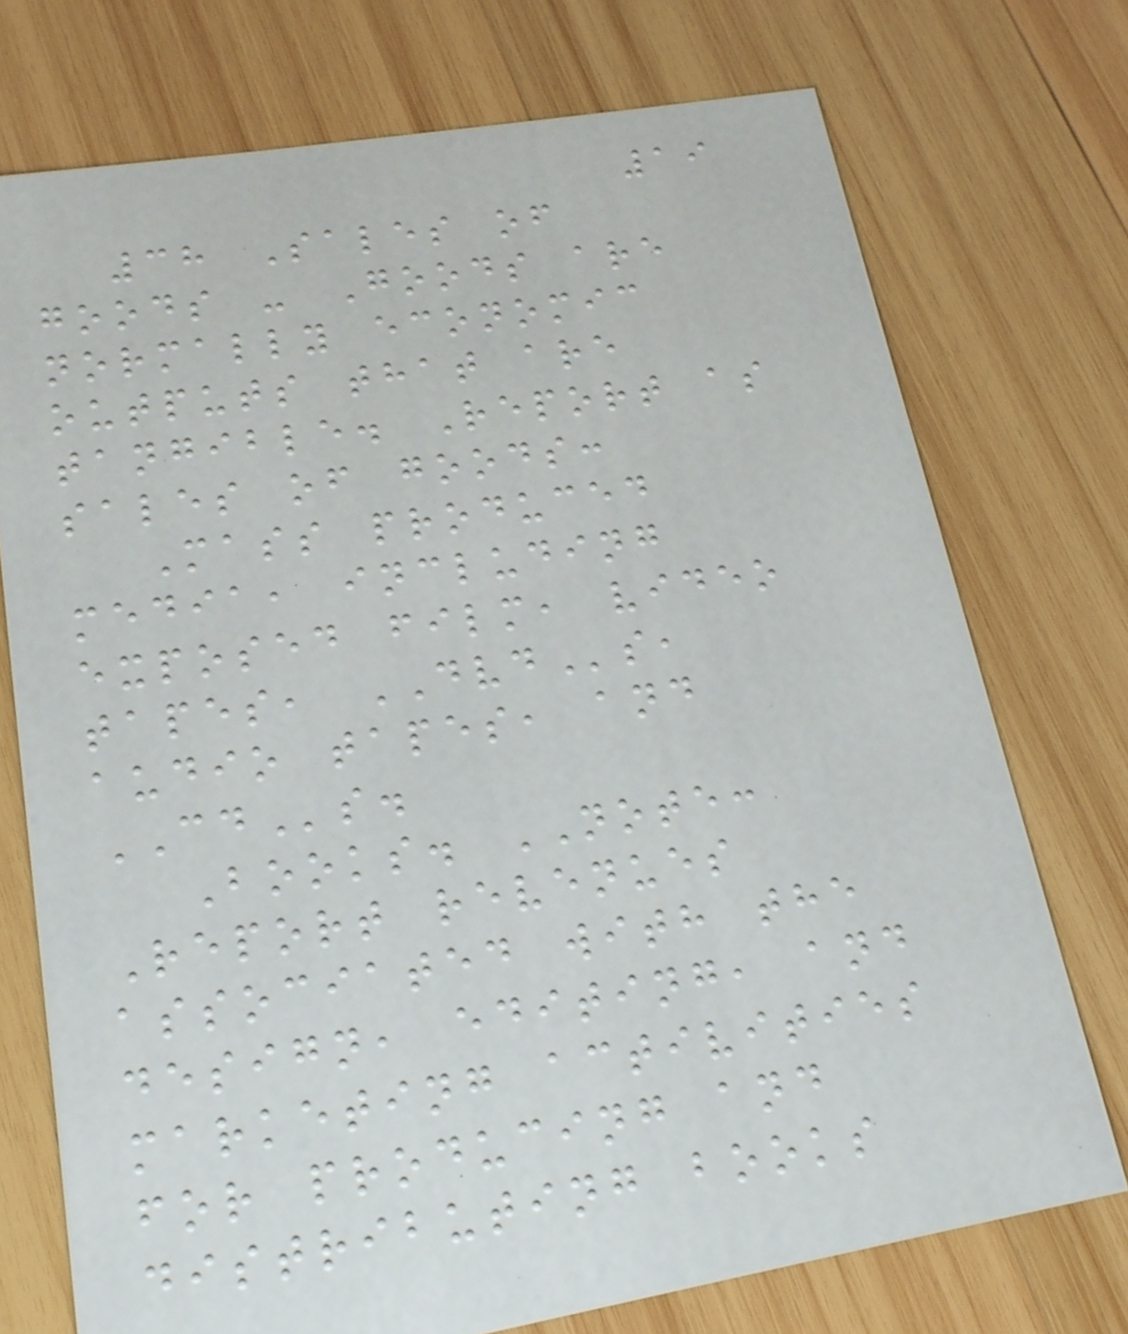19
38 Sales of
goods - Goods are
normally economic
outputs that are
tangible. Report as
sales of goods:
Mass produced
media, including
exposed film, video
tapes, DVDs,
audio tapes, and
CDs.
Books. NOTE:
Report revenues
associated with the
design, editing, and
marketing activities
for producing and
distributing books
